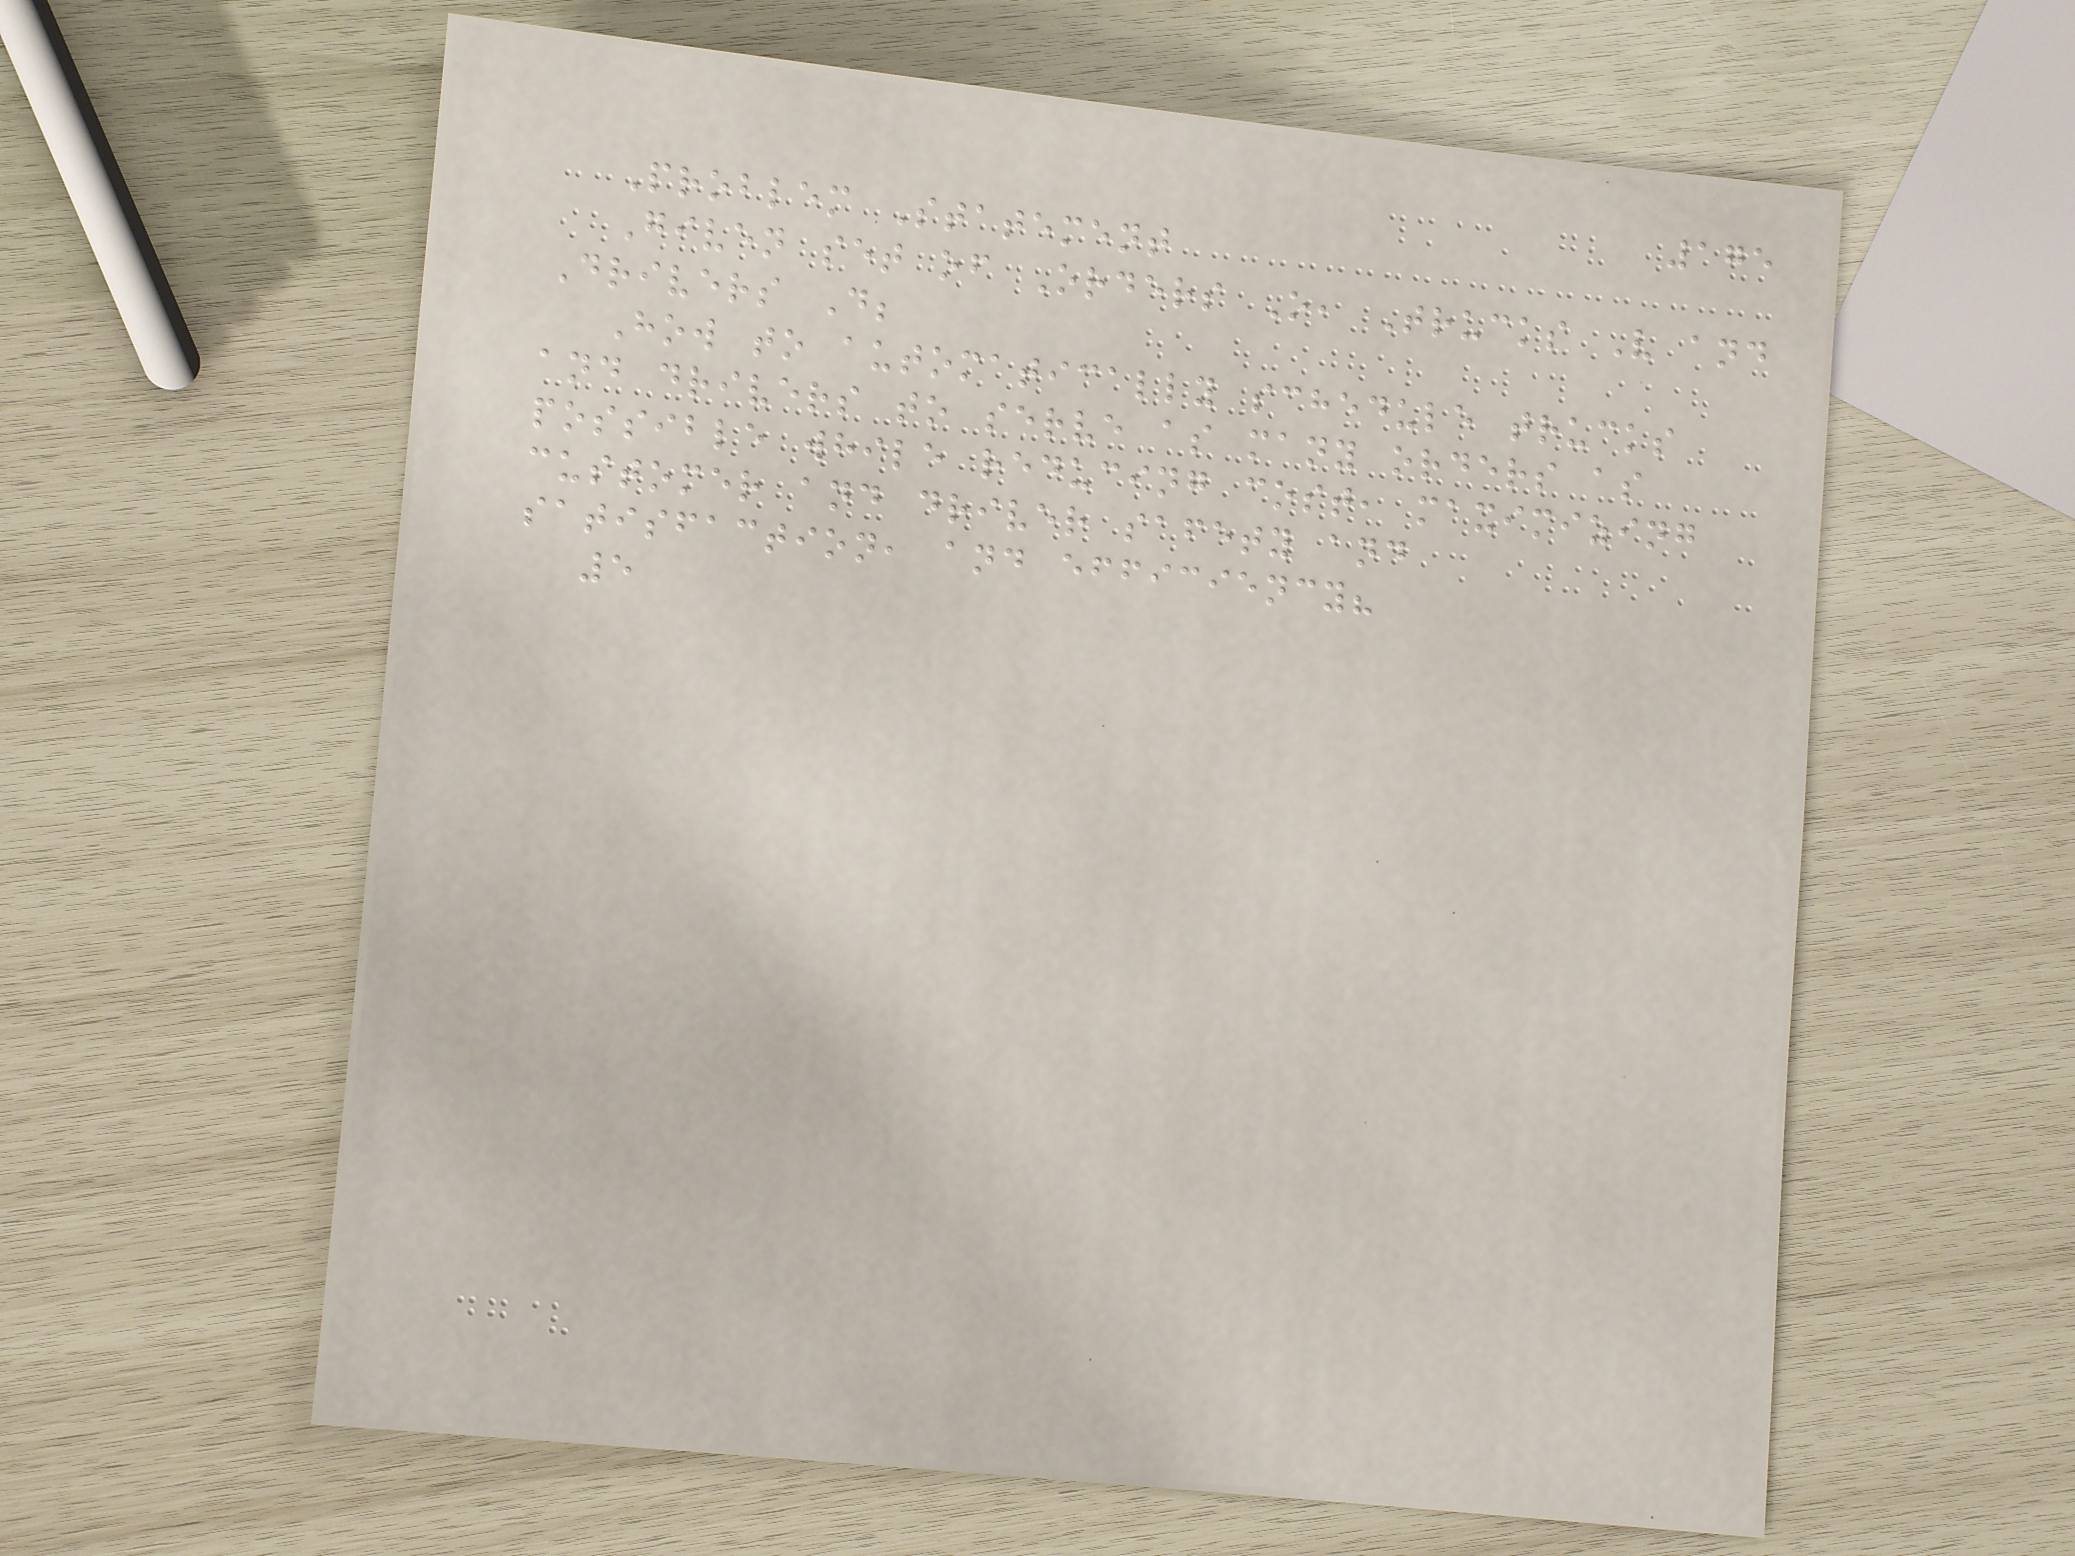175
Problem Statement
Given set of Orders O, Trucks V and
Drivers D;
How to automatically schedule trucks
and drivers to serve as many orders as
possible while reducing cost, maximizing
customer and driver safety and
satisfaction, and efficiency?
5
